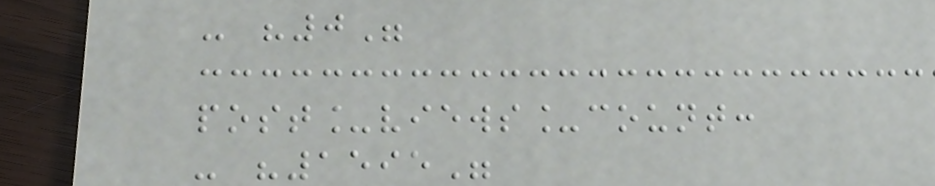- "0"
post_views_count:
- "1595"
